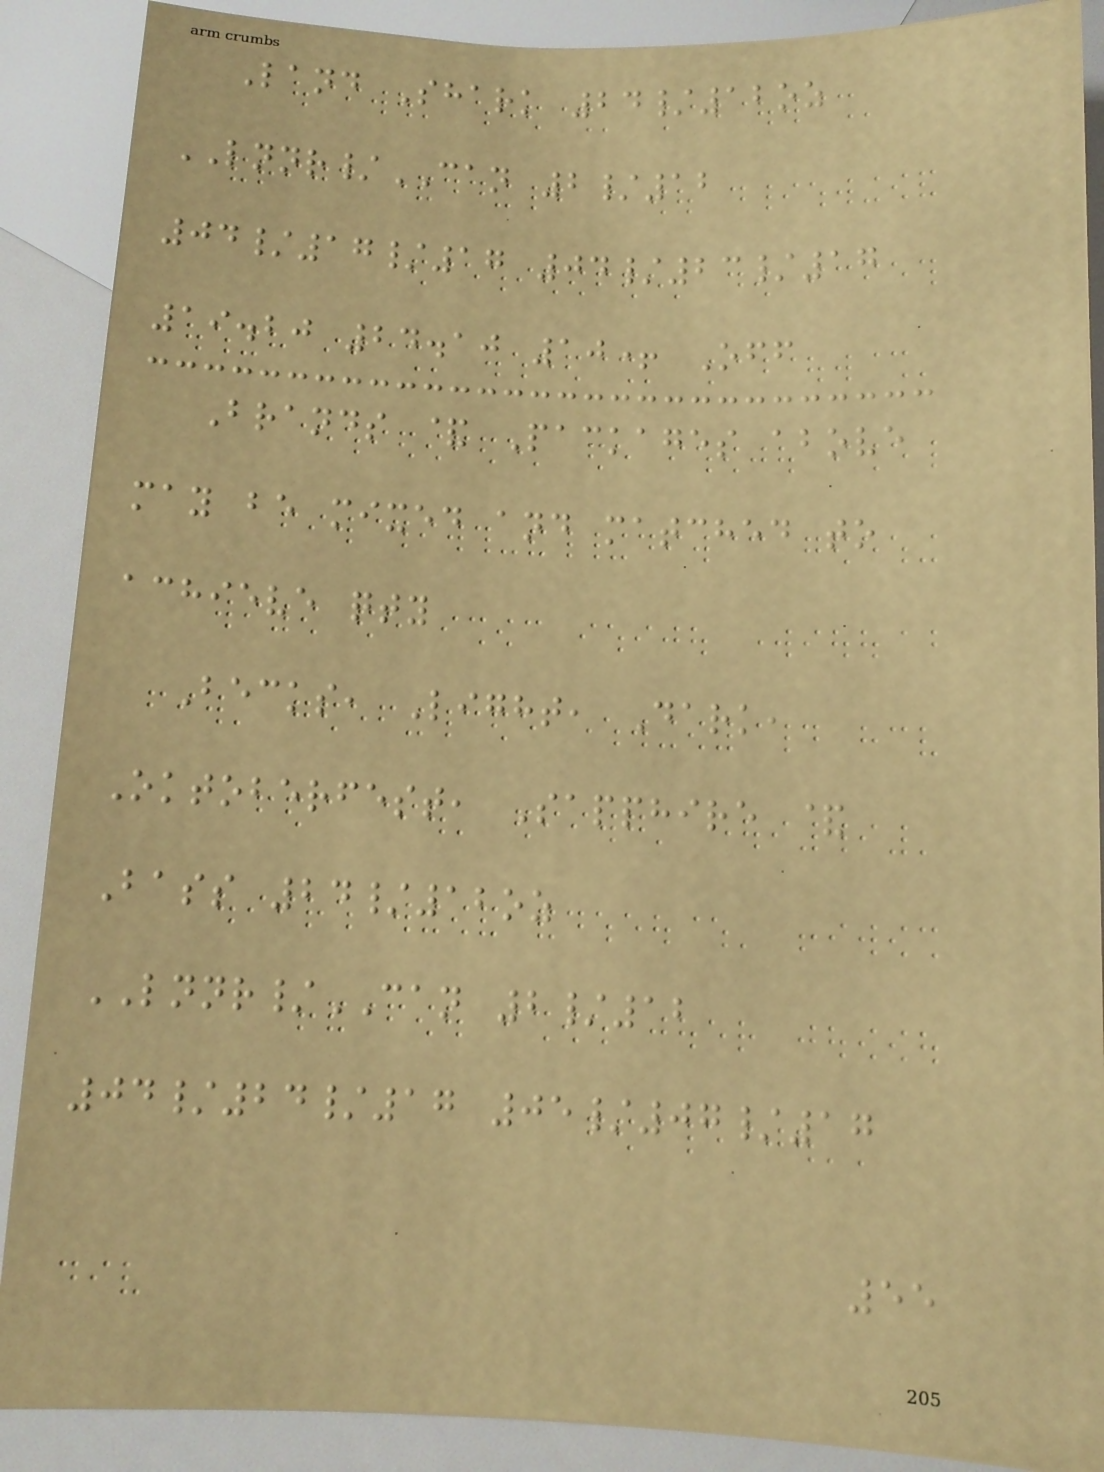Land Shark 24/12oz
LNNR/CAN 2/12
04/17/17 04/23/17
19.20 24.10 10+ Off
Brands & Packages above
may be mixed and matched to
achieve qty
Becks, Light, Dark,
Oktoberfest, Sapphire &
Bass 24/12oz
LNNR/CAN 2/12
04/24/17 05/07/17
55
